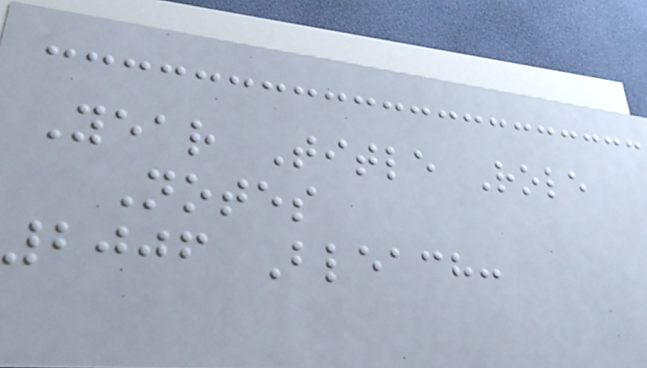Year Title Role
Notes
2006 Bleach:
